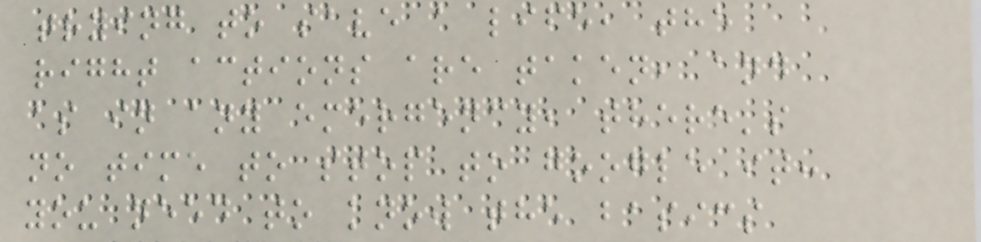trying to save a life, the
right actions are taken, and
as in any emergency, there's
no time to stop to google it:
you need to know the basics
